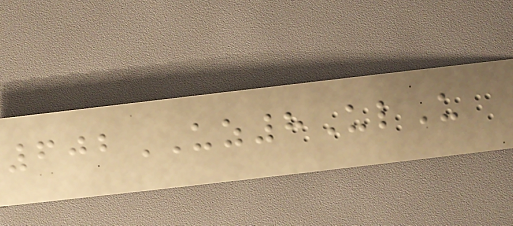602UZ8UlU
